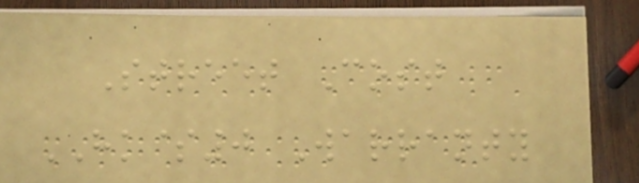Street Cost
HK$0 Warranty
